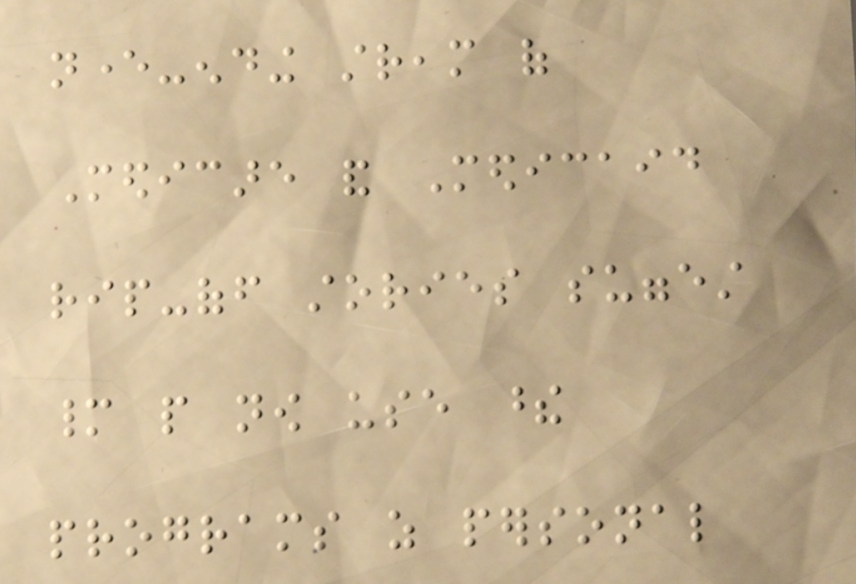never-ending stream of
Medicare and Medicaid
rip-off stories suggest
many people now use these
programs as personal
